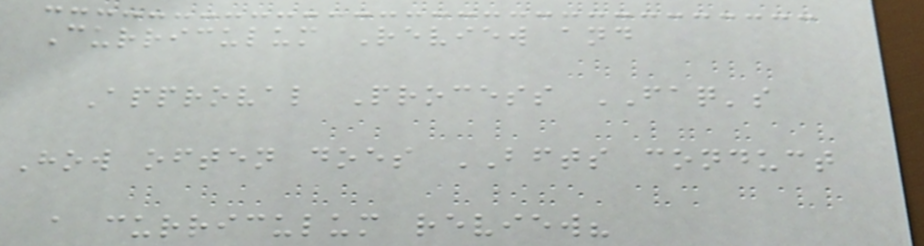Curriculum Review and
Approval Process FAQ's
How often does BFTS conduct
a curriculum review?
